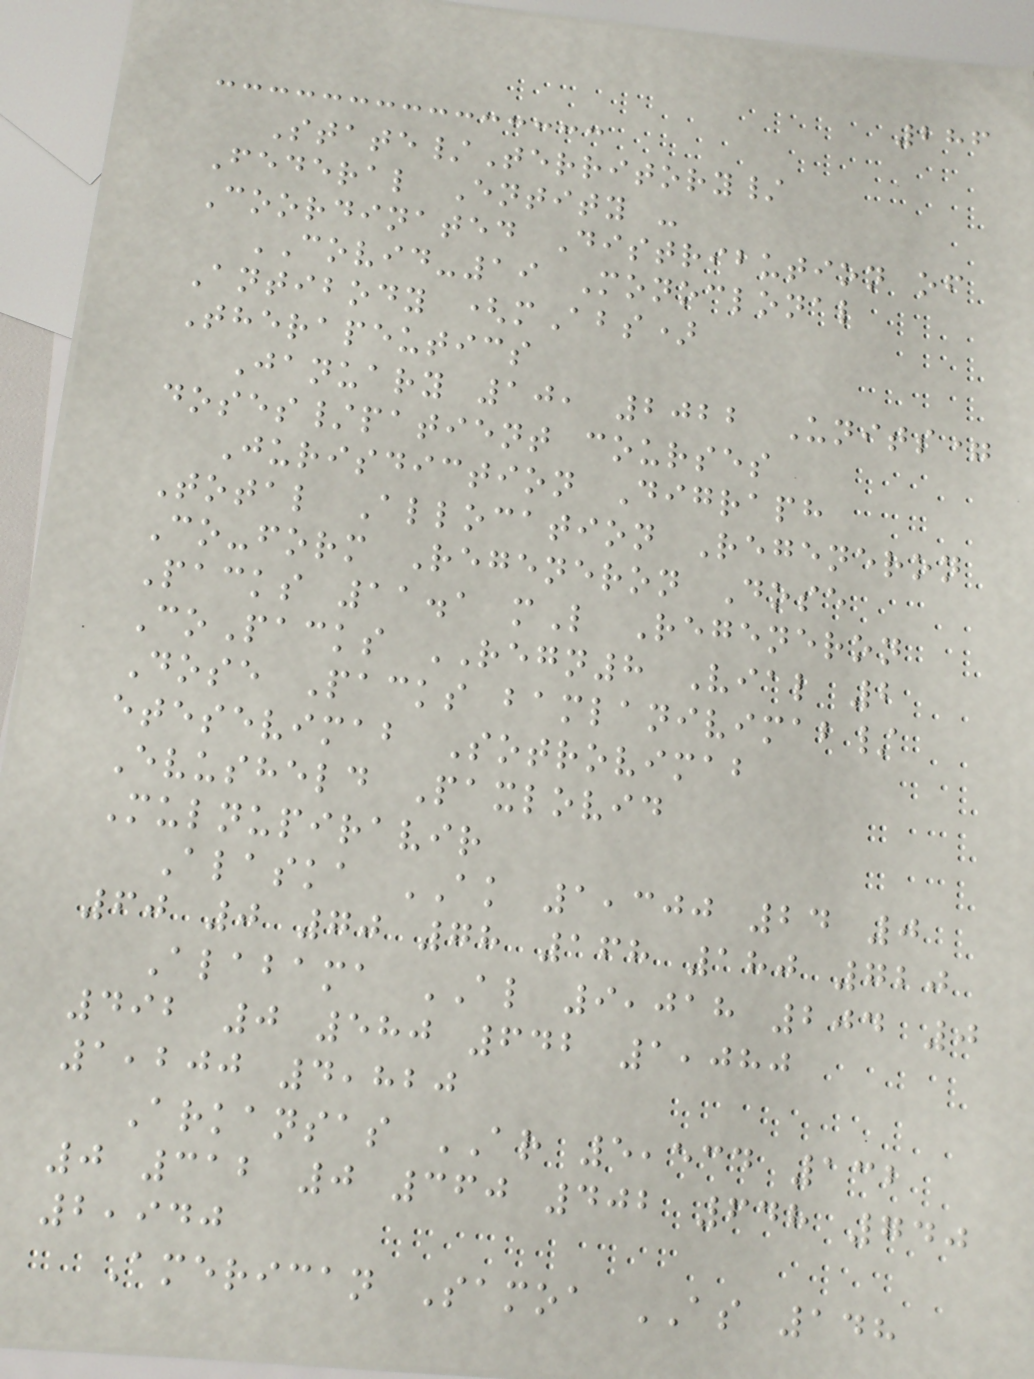286
State/Territory/
Federal Entity -
Coordinated Distribution of
COVID-19 Monoclonal
Antibody (mAbs)
Therapeutics
January 10, 2022 Units=
doses/patient courses
Jurisdiction Digraph
Total Allocation Regeneron
Co-form Regeneron Dose
Packs 11.1 mL Regeneron
CoPacks REGN8 Vial 2
Dose Packs bamlanivimab/
etesevimab Sotrovimab
Evusheld Paxlovid
Mulnupiravir
Alaska AK 1,300 24 0
60 0 70 78 168 180 720
Alabama AL 9,018 204 0
492 0 580 642 1,080
1,200 4,820
Arkansas AR 5,534 132
0 312 0 360 402 648 740
2,940
American Samoa AS 148
